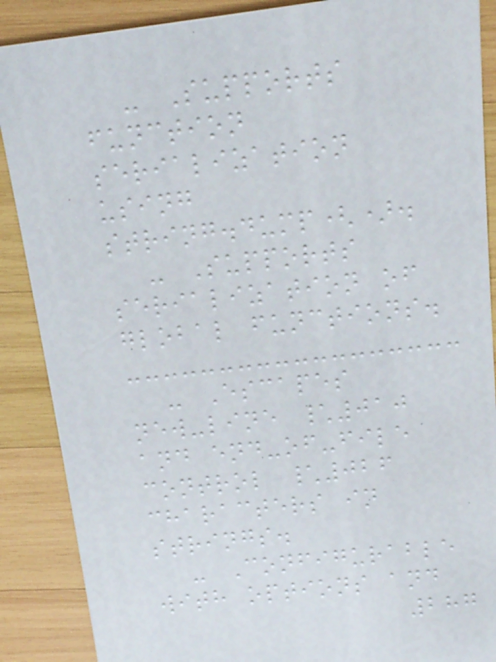- Supports
function
serialization
using
string.dump().
- Supports
serialization of
global functions.
- Escapes
new-line \010
and end-of-file
control \026
characters in
strings.
- Configurable
with options and
287
